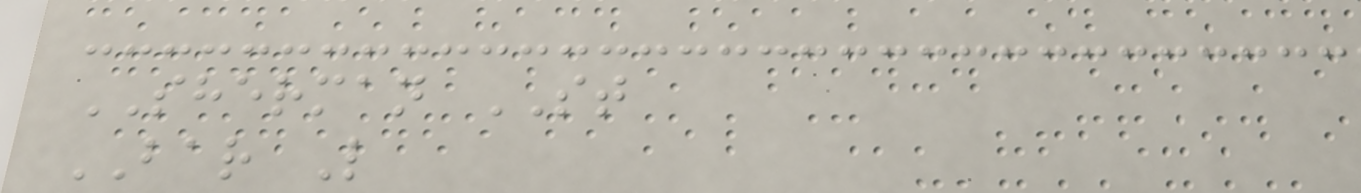SHERMAN ST
BAR L
